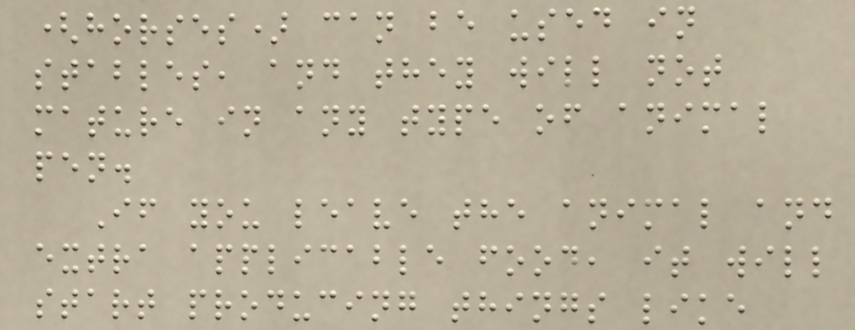(horses) can be used in
stables, and they will not
mature in any type of animal
pen.
If you leave the animal and
extra applicable food, it will
start producing things like
